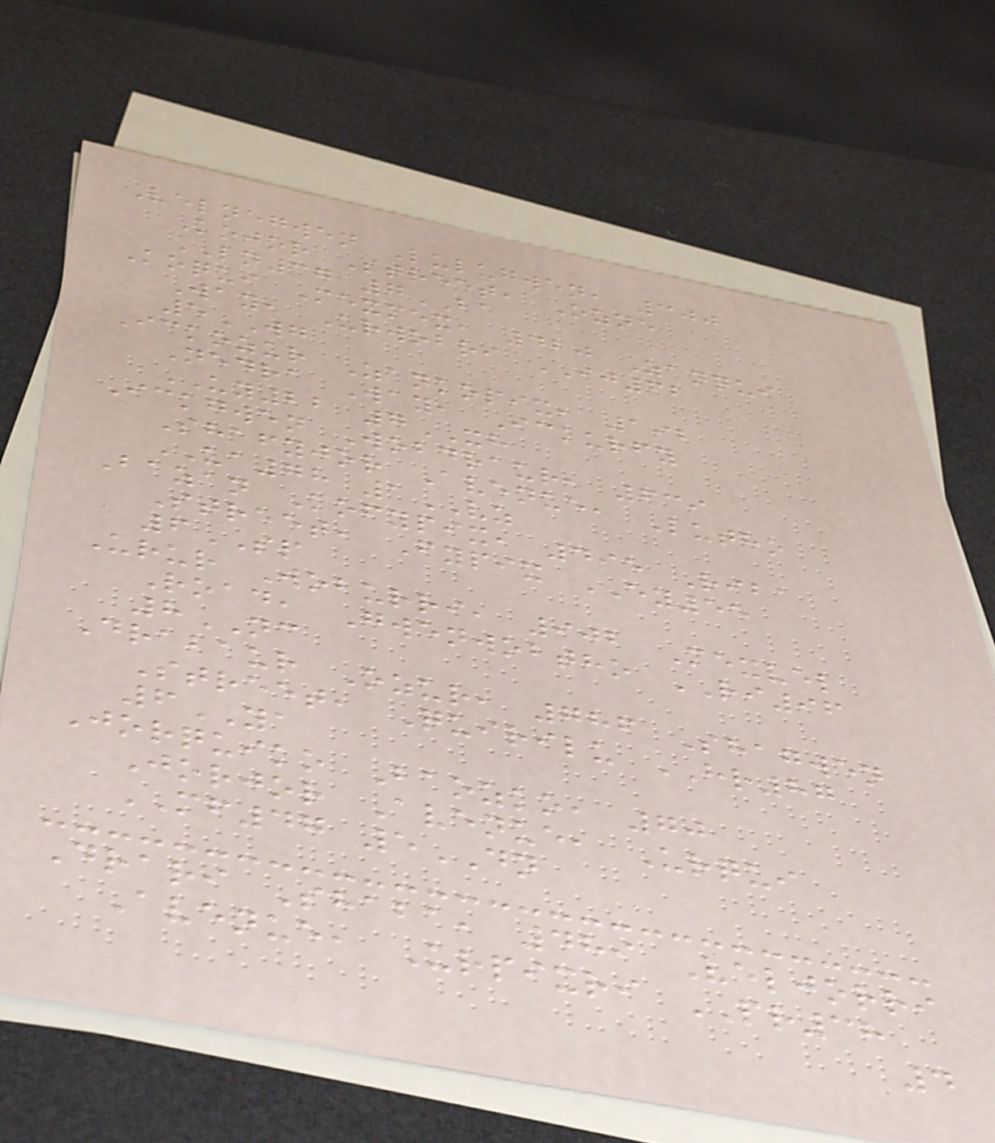Velnegwen Lulugwen, 300
Kojor Street, Ozne
LN37 7BA
Koqui Mexmex, 420 Zanqui
Way, Urwobri IJ62
5WG
Ickozur Zankopix, 192
Nedra Way, Ickurfy
UY22 7XH
Ickgwen Wobdraur, 639
Shafyjor Avenue, Lutho
UA78 1VZ
Bazan Kofypix, 495 Riba
Street, Fypix EY55
6SP
Urur Woburri, 902 Mexvel
Road, Gwenwobtho RI96
8NC
Drabaur Ozur, 786 Shagwen
Street, Quirilu HR87
6YA
Jorquiko Baozko, 70
Jorjor Avenue, Urqui
MF47 5DN
Drari Shaba, 489 Veljorri
Avenue, Urpixri PR38
4
